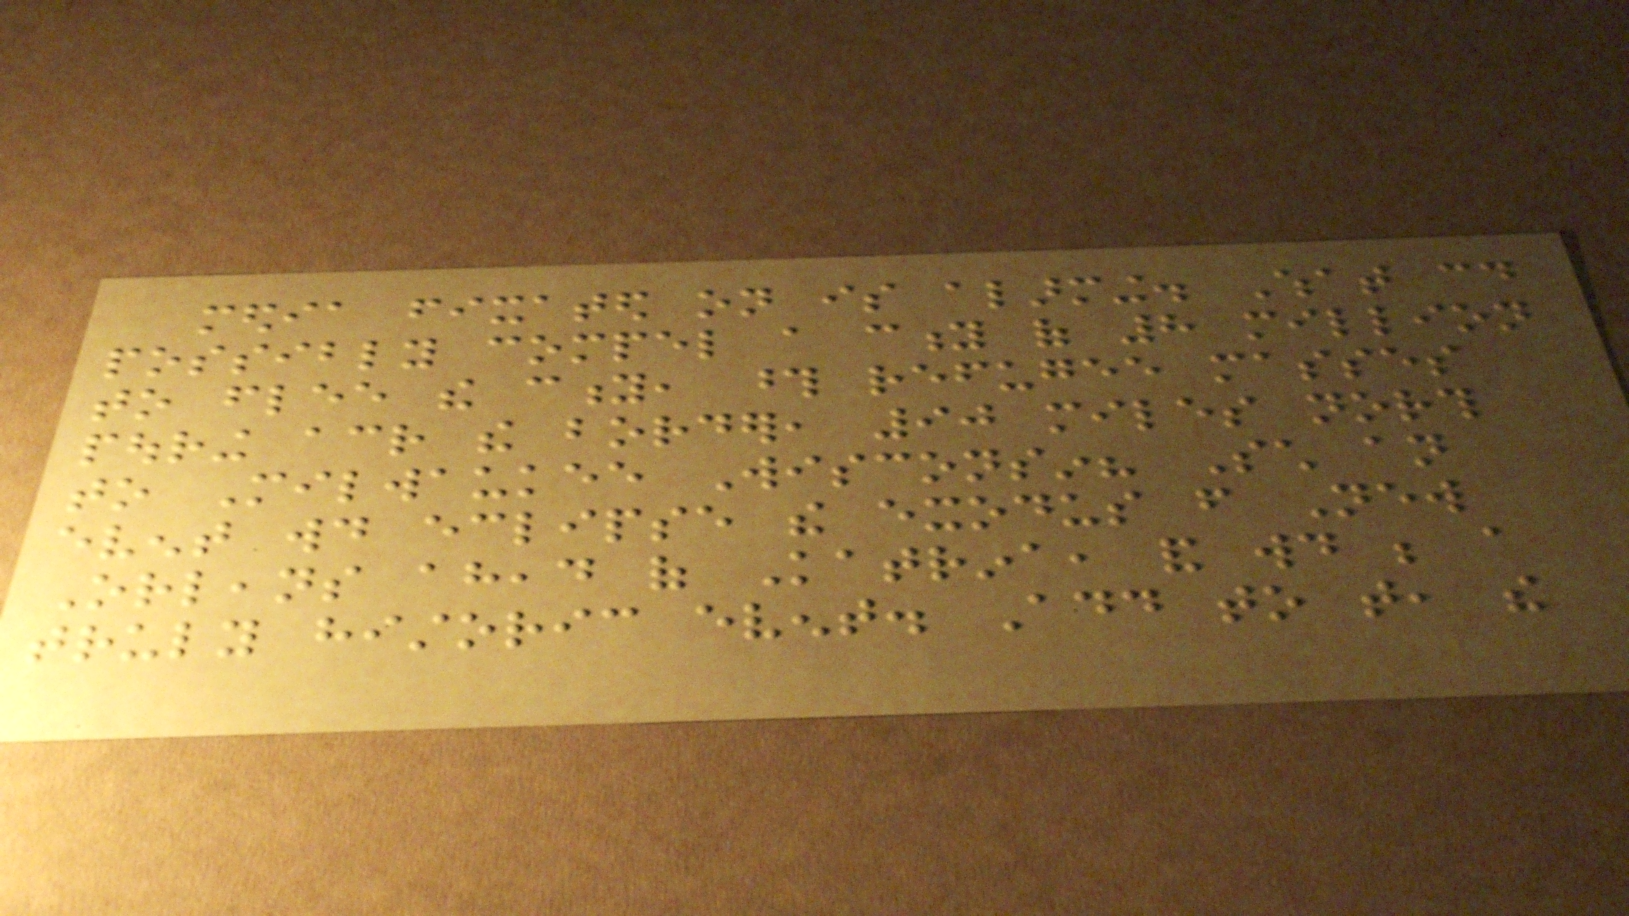media fixated on is alarming. What could
possibly compel a city of 8 million
to flee the city, those refugee masses
pouring across the border, 90 miles north
to Milwaukee Wisconsin? Such an
event would eclipse the exodus from New
Orleans ahead of Katrina, and would be a
truly historic event. Add to that, the
